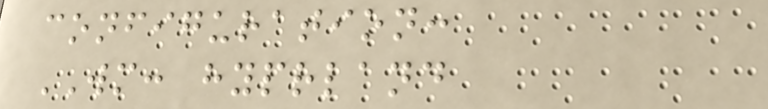configuration:
WM: hyprland
